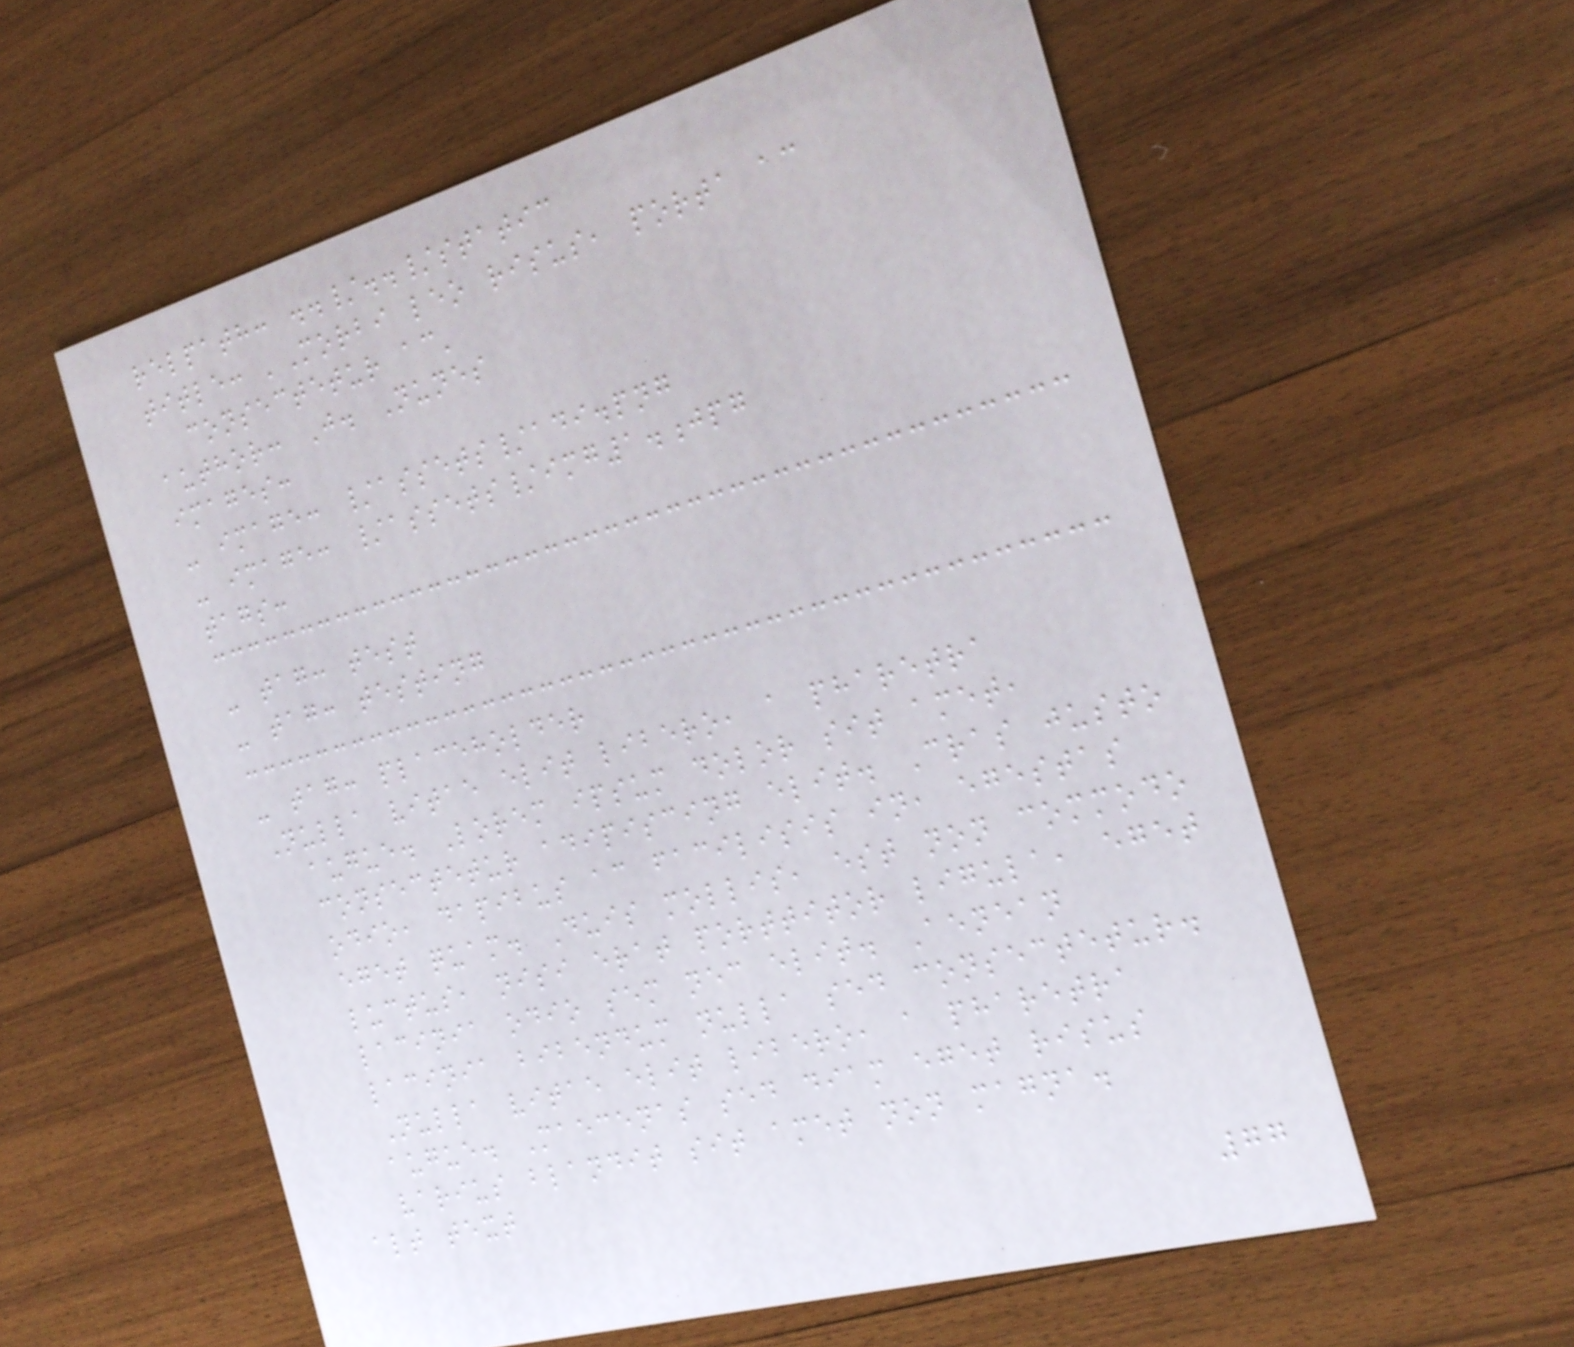relpath: ../../static
title: 'Morbi leo risus, porta ac
consectetur ac'
author: J. Nunes
images:
- image: /assets/adi.png
- image: /assets/img1.jpg
tags:
- tag: test
- tag: testing
- tag: placeholder
Nulla vitae elit libero, a pharetra
augue. Lorem ipsum dolor sit amet,
consectetur adipiscing elit. Cras justo
odio, dapibus ac facilisis in, egestas
eget quam. Duis mollis, est non commodo
luctus, nisi erat porttitor ligula, eget
lacinia odio sem nec elit. Aenean
lacinia bibendum nulla sed consectetur.
Nulla vitae elit libero, a pharetra
augue. Maecenas sed diam eget risus
varius blandit sit amet non magna.
alt text
77
